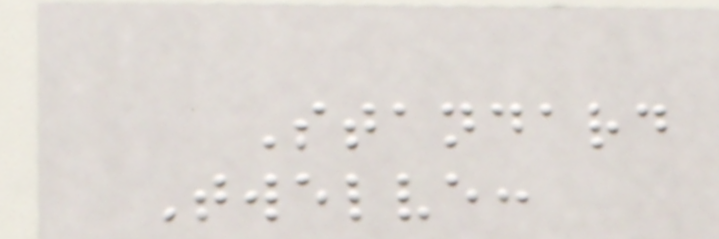Standard
Twelve:
